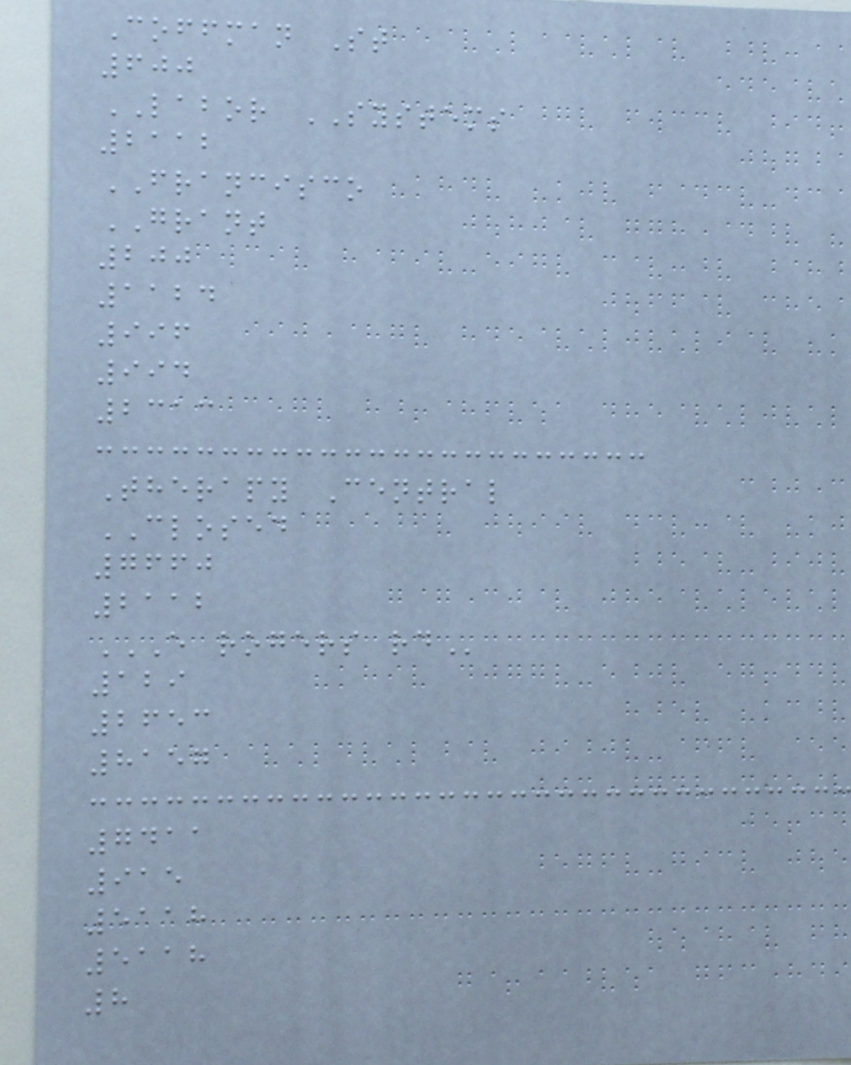Coffman St
600
LABOR SYSTEMS
2112
FRANCISCO
GRANT
200
1124
996
994
2313
Therapy Central
CLOSED
7660
2112
E ROGERS RD
129
2653
8157
7411
915
5118
5118
8
